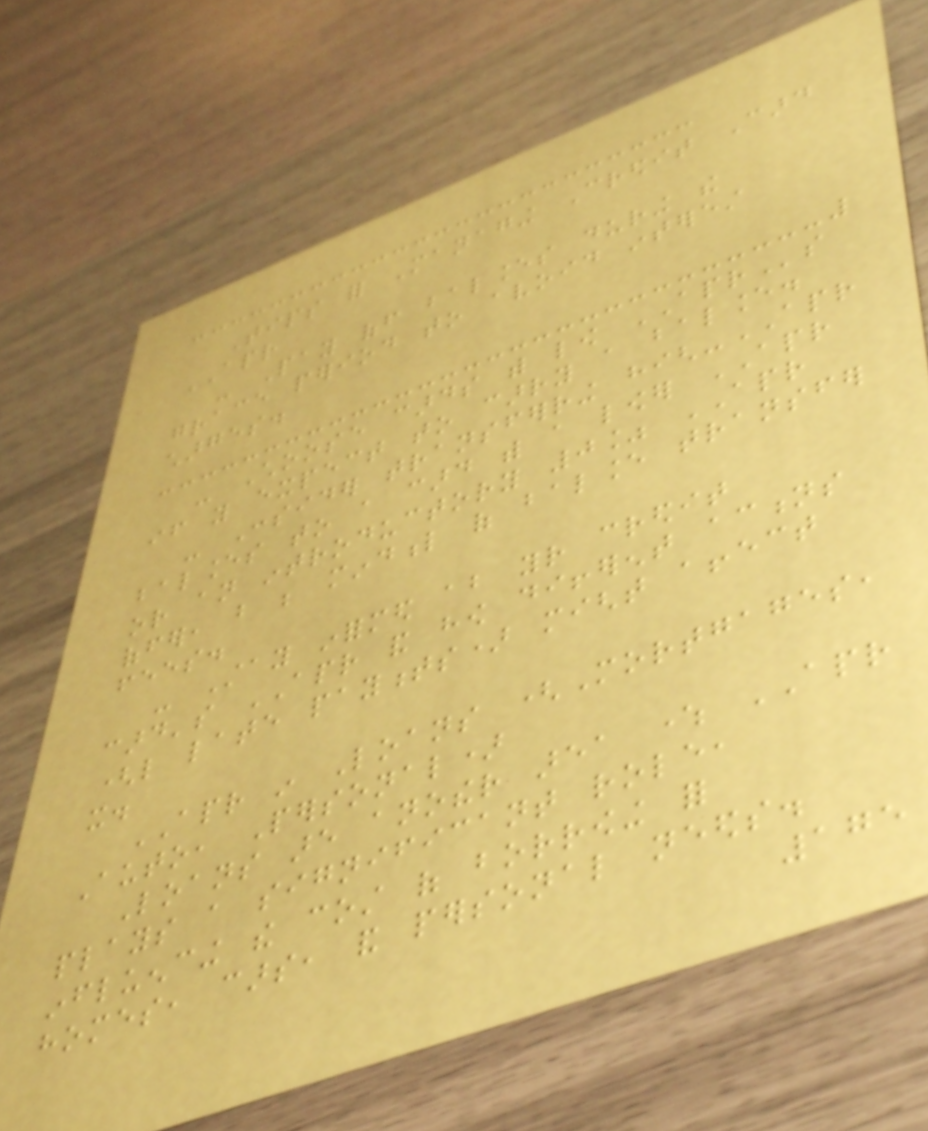Tips for Managing Credit Card
APR
- Pay off balances during the
grace period to avoid interest
charges.
- Choose cards with low APRs
if you expect to carry a balance.
- Consider transferring high-APR
balances to a card with a lower APR
or an introductory 0% APR
offer, but be mindful of balance transfer
fees.
- Stay informed about your credit
card's APR and how different actions
(like late payments) might affect
it.
APR in Loans (Mortgages,
Auto, Personal)
Loans are another area where APR
plays a significant role,
influencing the cost of borrowing for
homes, cars, and personal needs.
175
